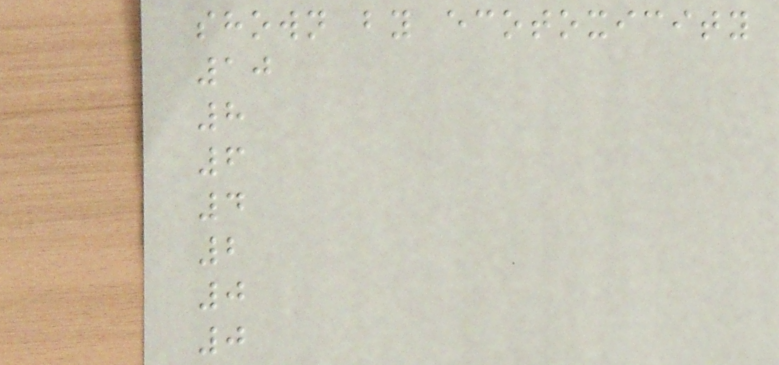shown by ecotoxicity
10
8
6
4
2
0
0
